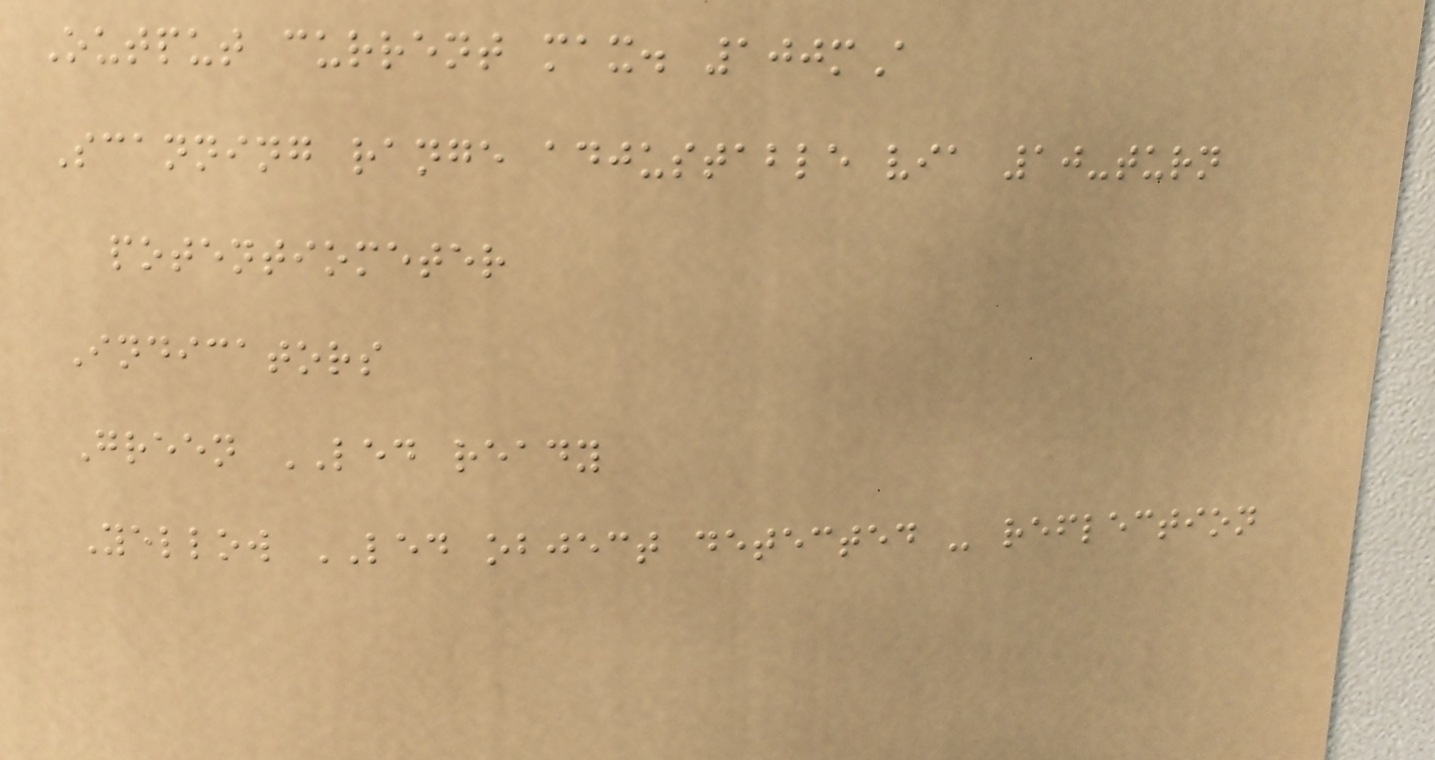Output current max. 100mA
Scanning range adjustable via 10-turn
potentiometer
Indicators
Green LED ready
Yellow LED object detected - reflection
